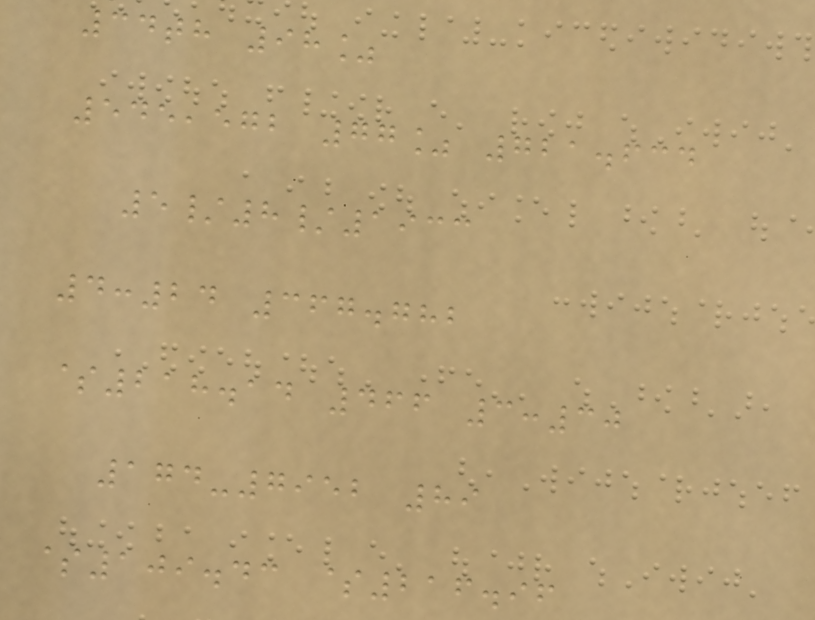34th 98%
545,572 77% 721.634
5/8/1933
4:24 367.782
$218.14 466 3:30
174-7952 89
$109.43 $216.96
